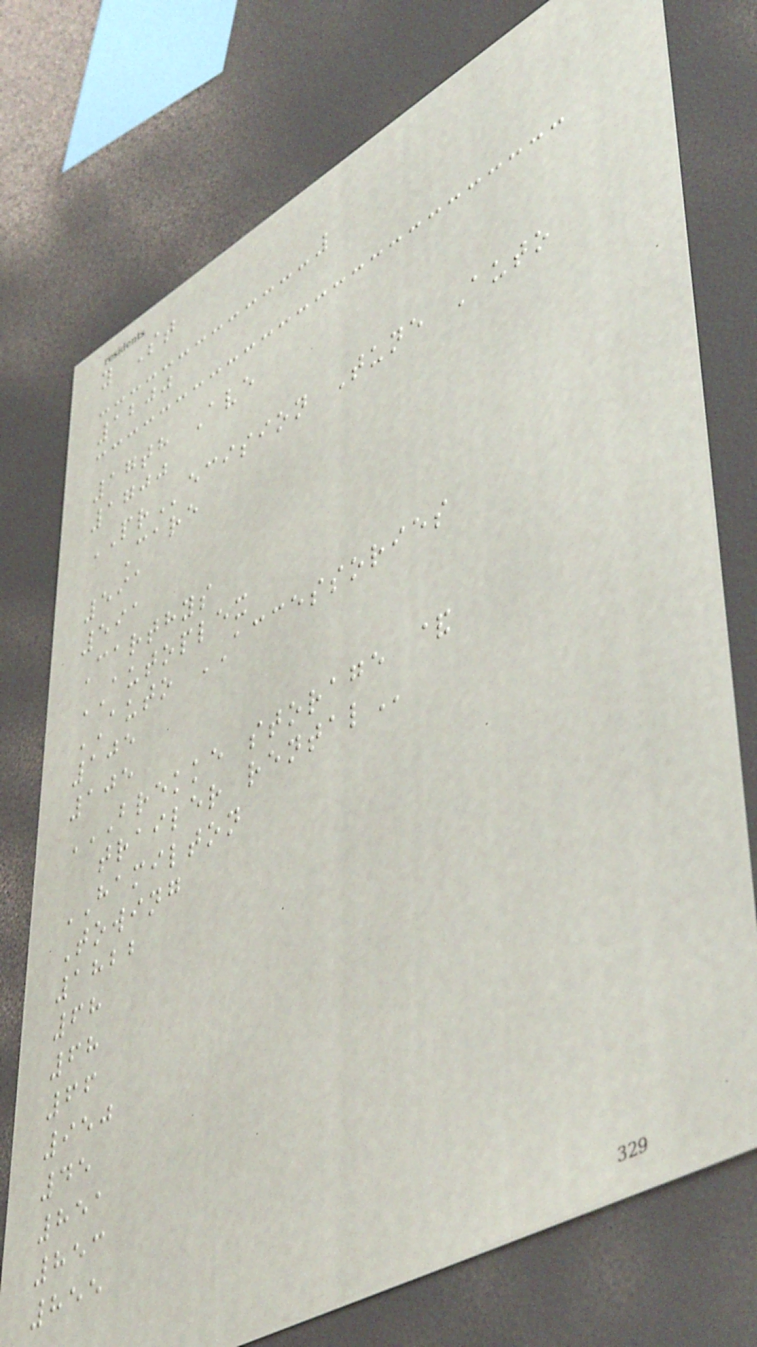y St
1200
17th Ave
1700
PRecision Tune Auto
Care
591
591
Carthys
AUTOPLEX
AUTO ACCESSORIES
105
105
BREKKE STORAGE &
TRAILER RENTAL
HAMILTON
Towing
1822
68
68
66
950
45
851
853
855
